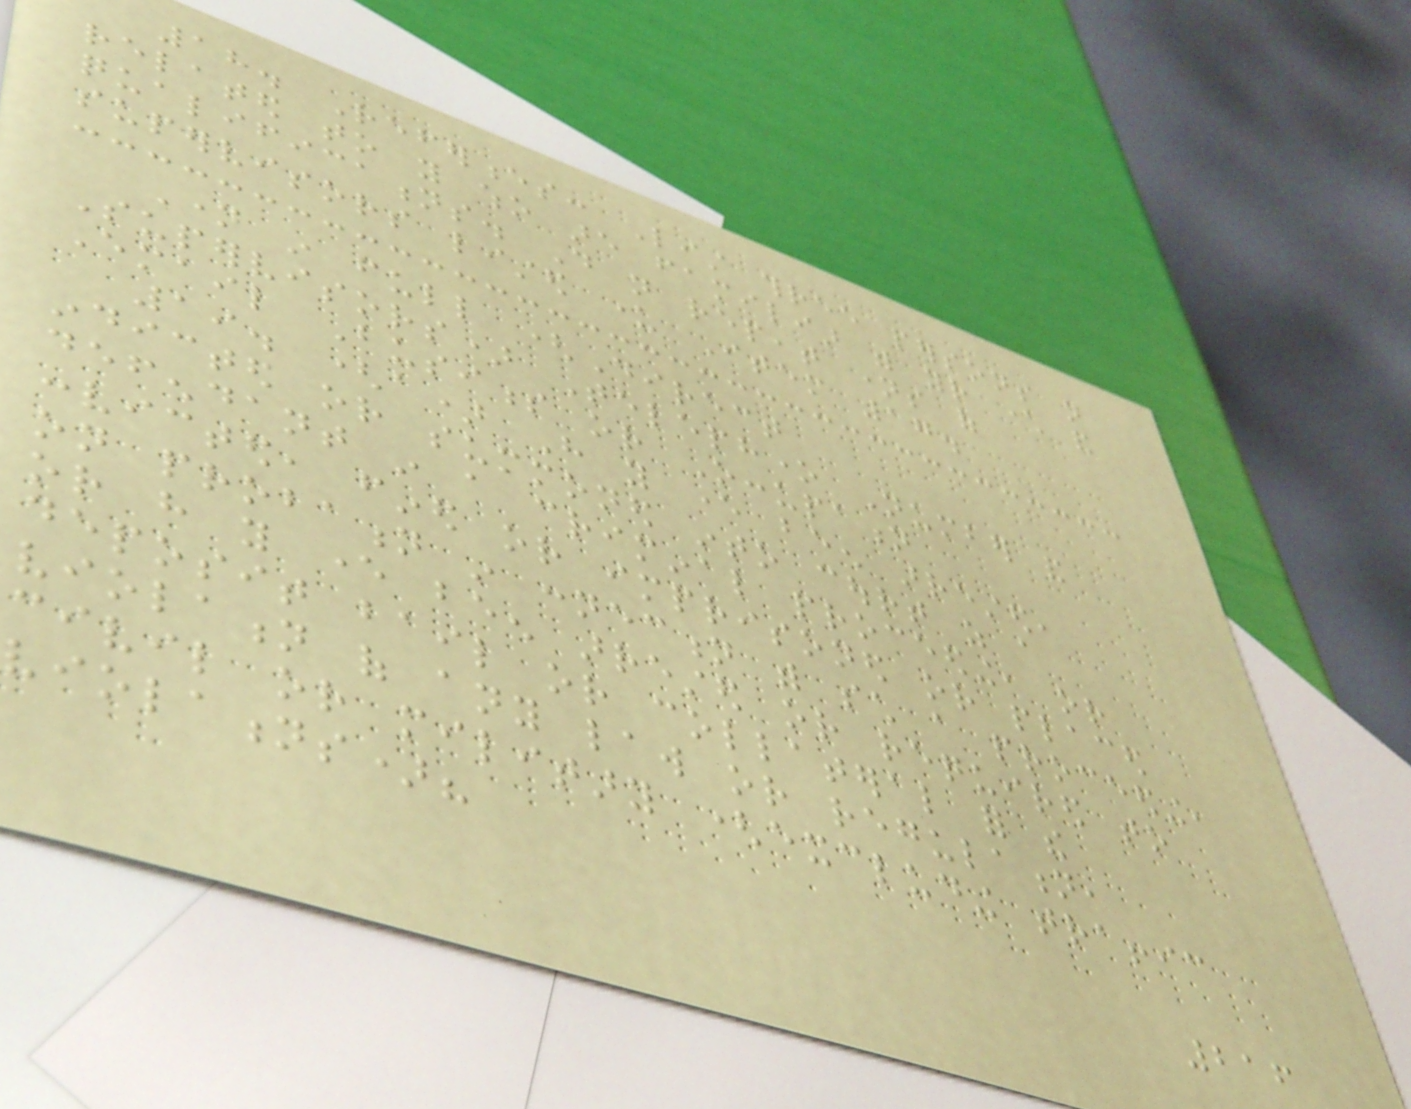18. References: List three persons not
related to you who are familiar with your character and
qualifications. Do not repeat names of
supervisors listed under Item 17.
Name in full (Direct
Supervisors) Telephone Number and
Email Business or Occupation
19. (a) Have you ever been arrested,
indicted or summoned into court as a
defendant in a criminal proceeding, or
convicted, fined or imprisoned or placed
on probation in connection with such a proceeding,
or have you ever been arrested or required to
deposit bail or collateral for the
violation of any law or regulation,
civil or military (excluding traffic
violations)?
216
